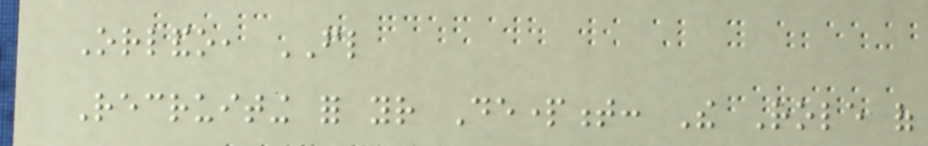Orlando, FL
Recruiting for your Department: The Role of
